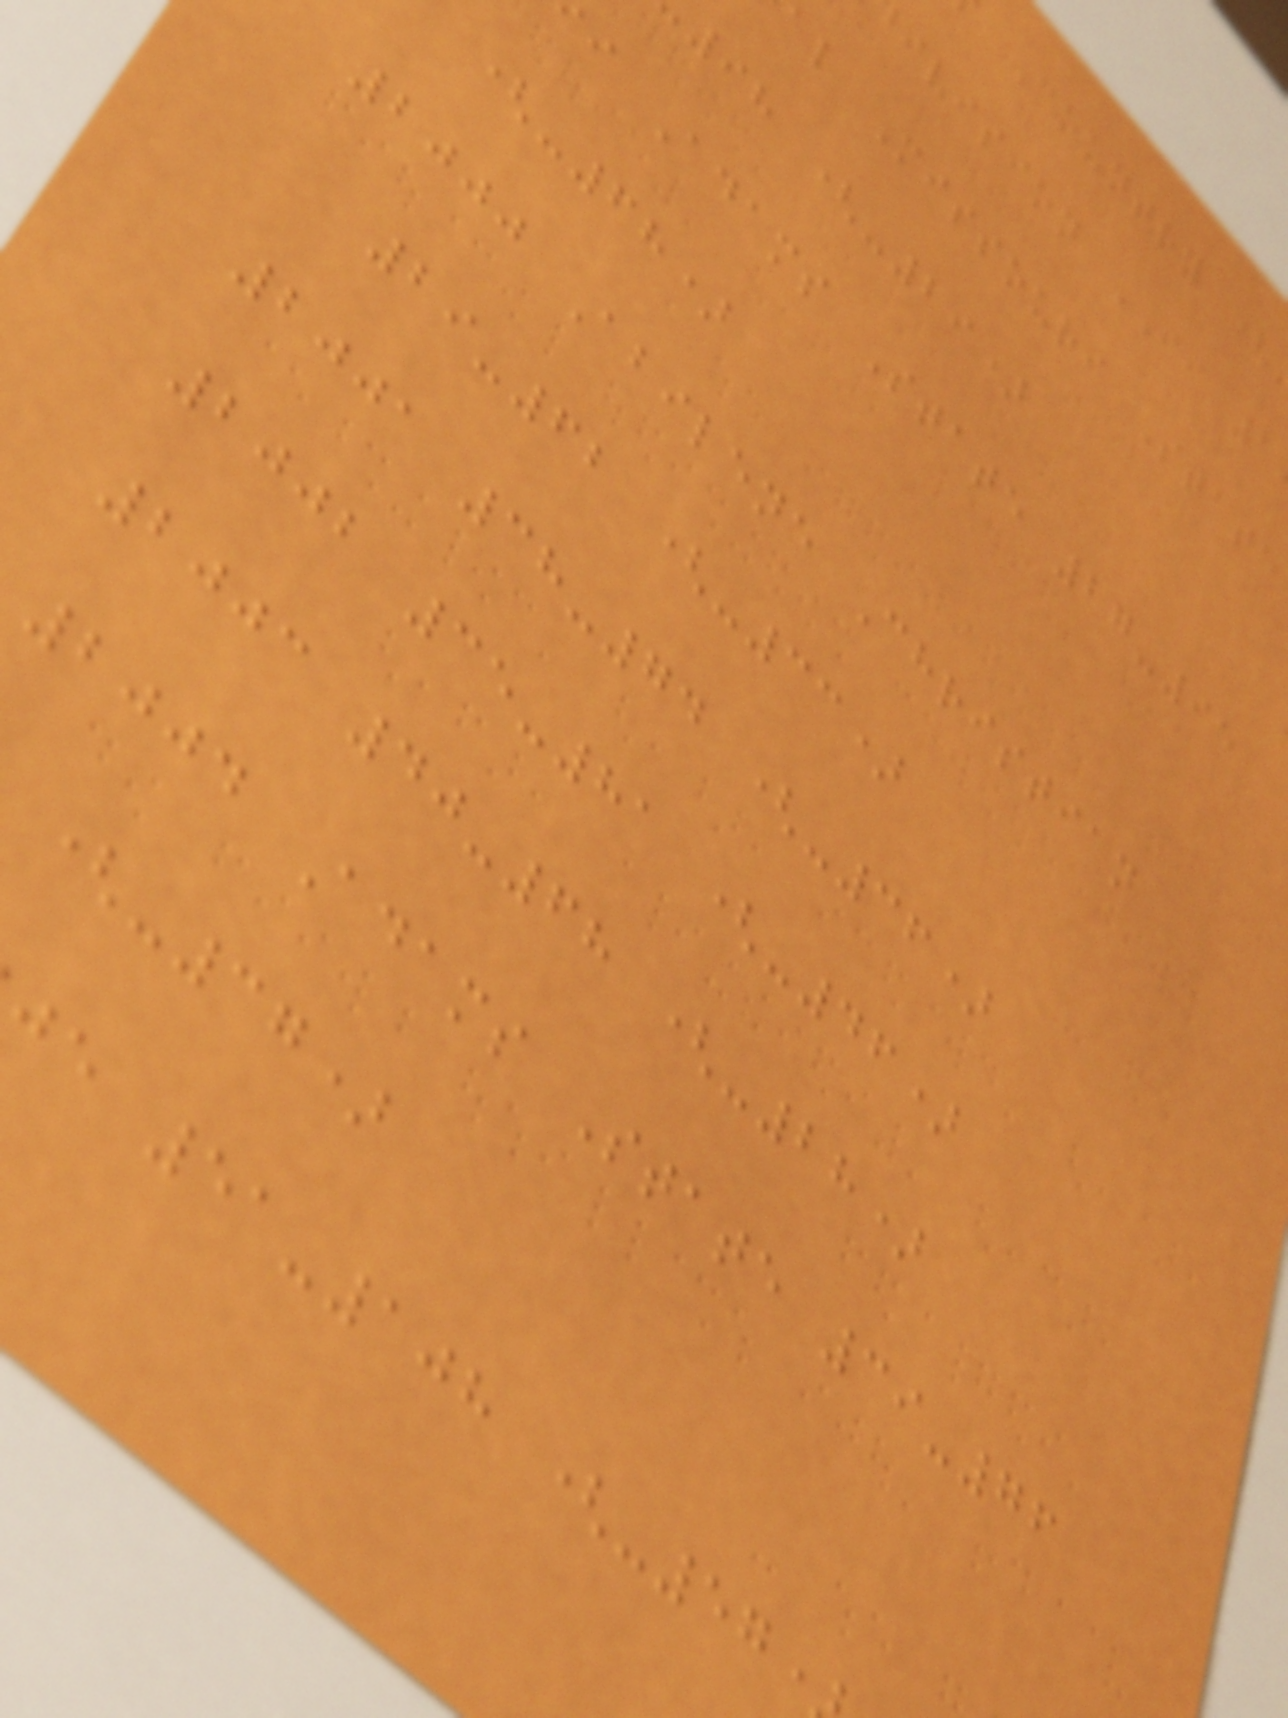Country (
ivision II 1
al Missouri State
98 (-29)
i Adams State 27-95
(-68)
2000 Abilene Christian
29-62 (-33)
2001 38-74 (-36)
2002 35-81 (-46)
2003 40-68 (-28)
2004 Adams State 39-76
(-37)
je 51-108 (-57
